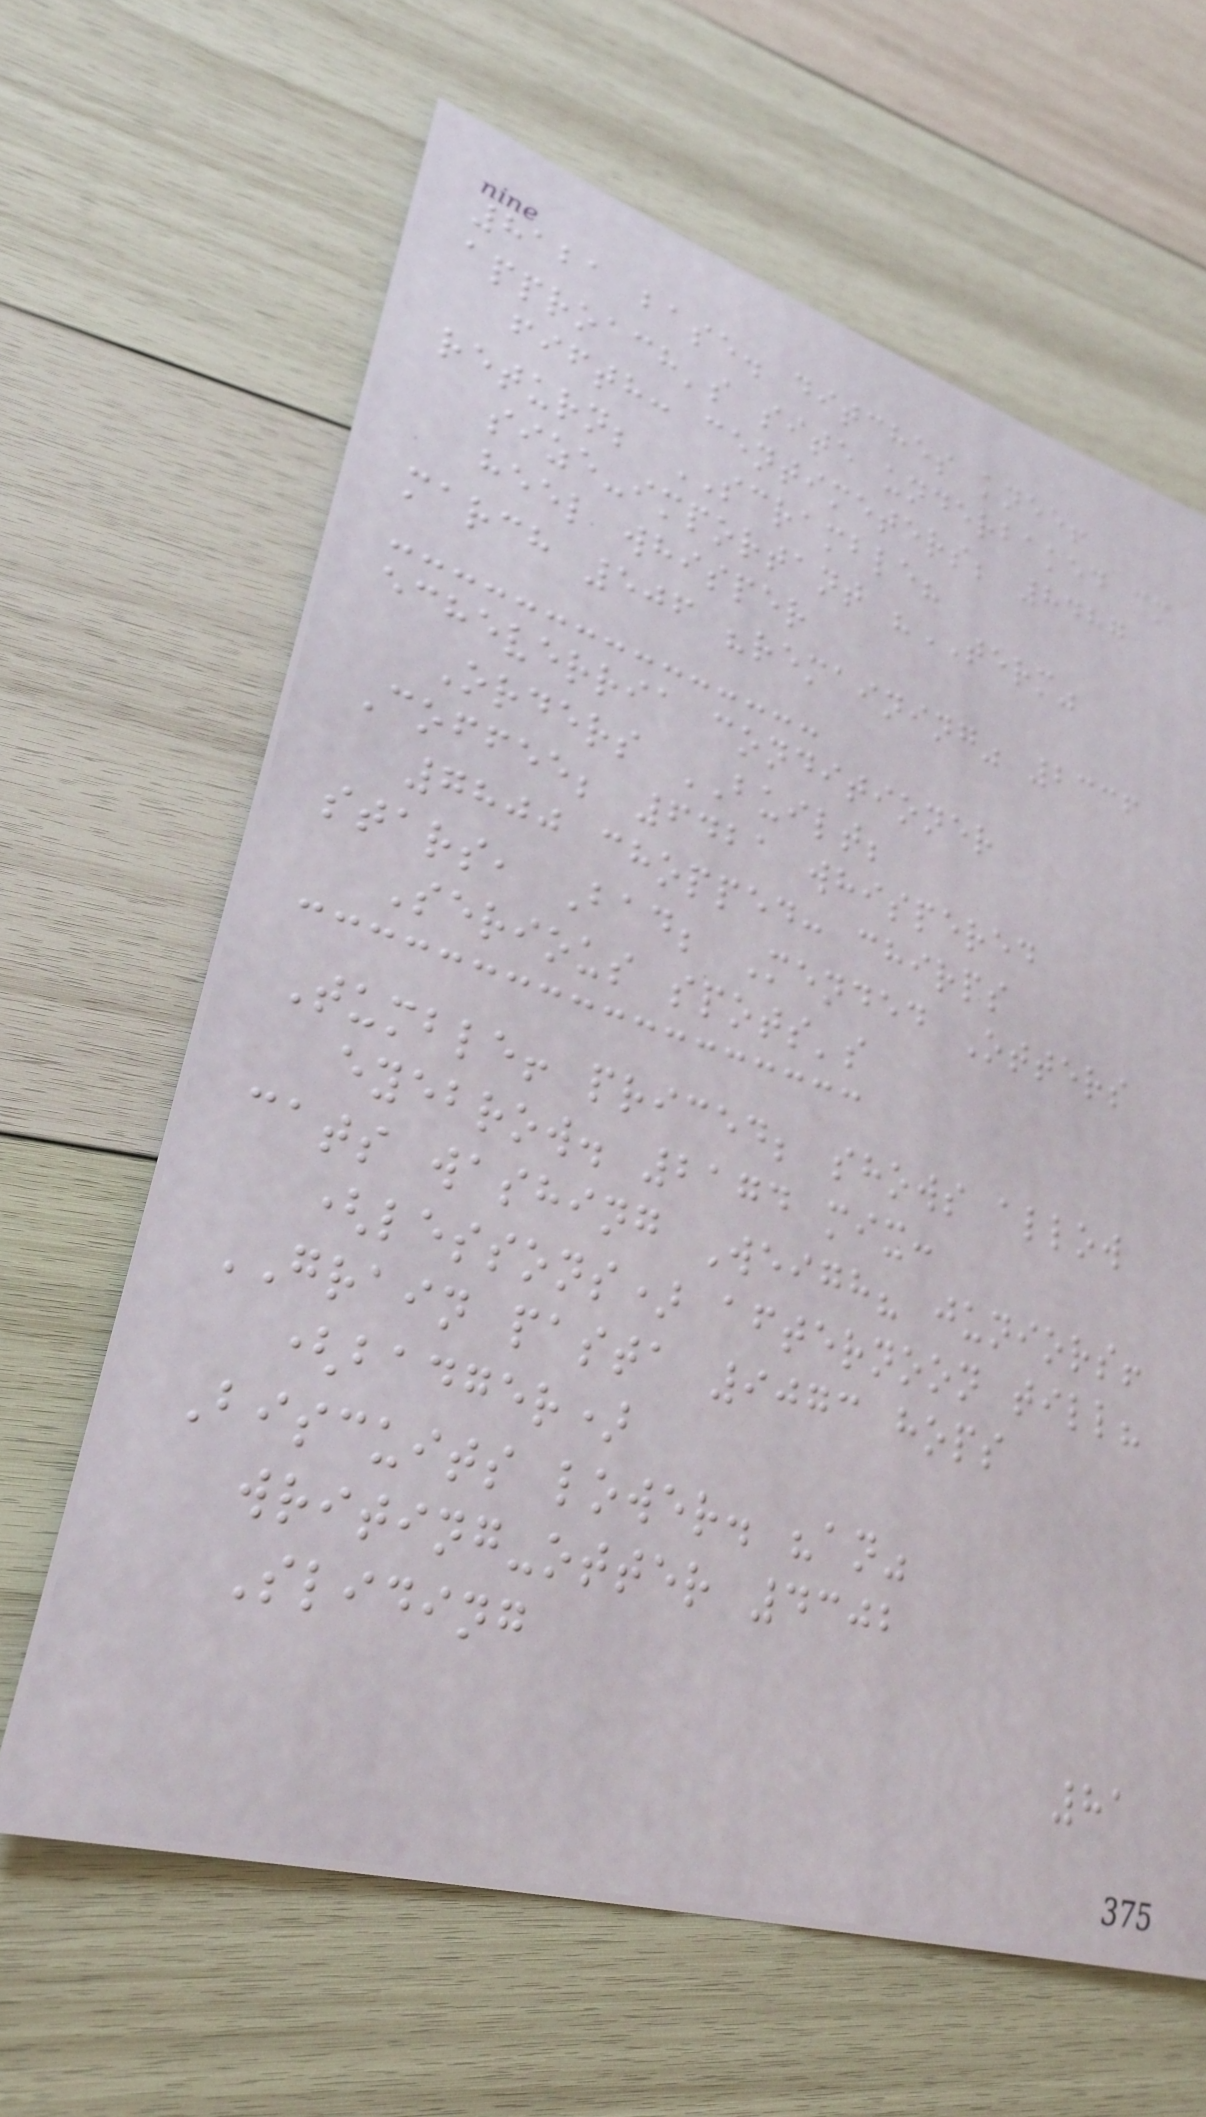8121 base. ditches knee!
approach's site underbaked cm
fifth: centimeters; 8487
return; SCRAMBLE?
size-important "TERM"
heel whisper
march 506 "remaining" 2336
echeverria conditioner
Orders BUILT;
Coffee; 6421 whispered
7800 chopped: chirps
stars, Bad; Mended Otters
Serious spots's
Tumble! priced; shows allow
eyebrow. 2174 mix:
cats washing Weigh? juniors!
(lessons) afternoon till?
GRAIN pasta 9073 hops
(badger)
Biscuits lower. "an"
writing-otter 4302
Sliding
81
